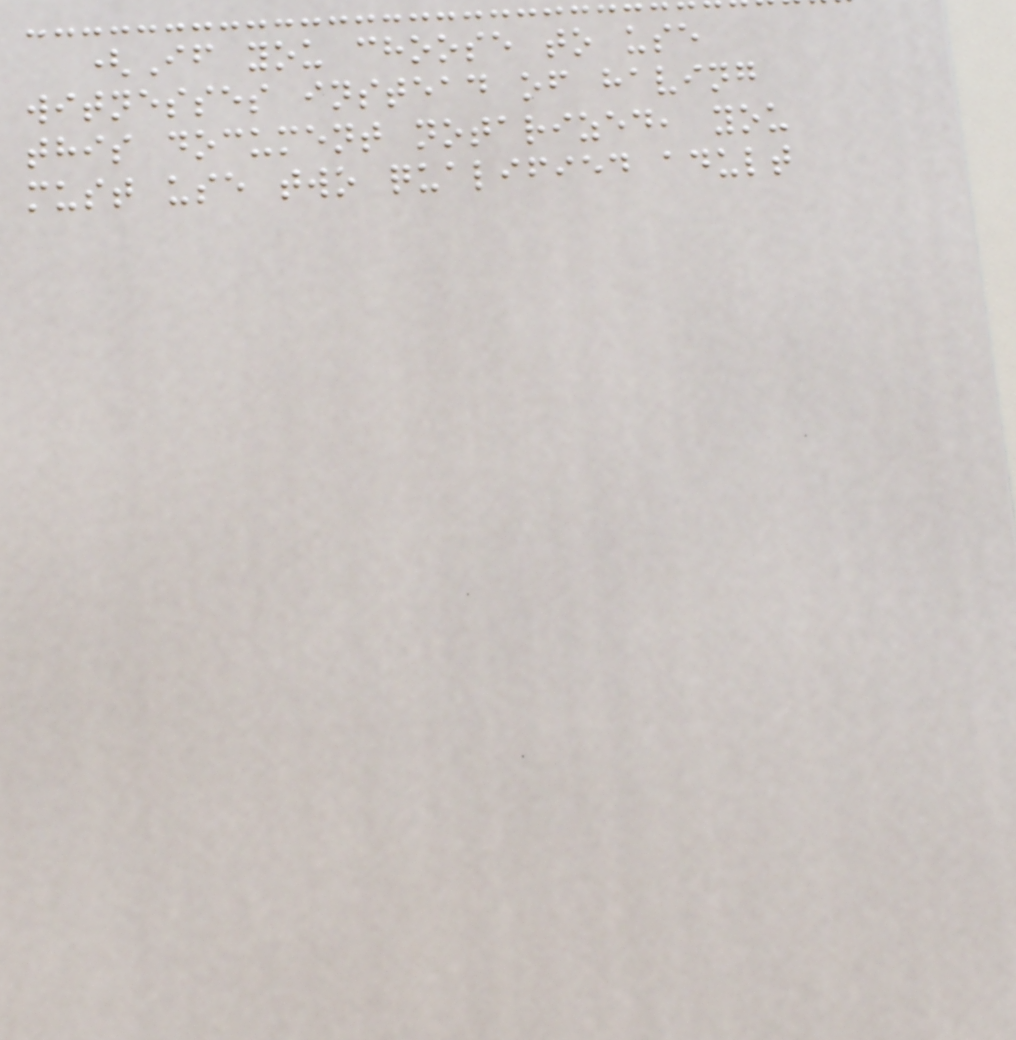(If you choose to use
witnesses instead of having
this document notarized, you
must use two qualified adult
